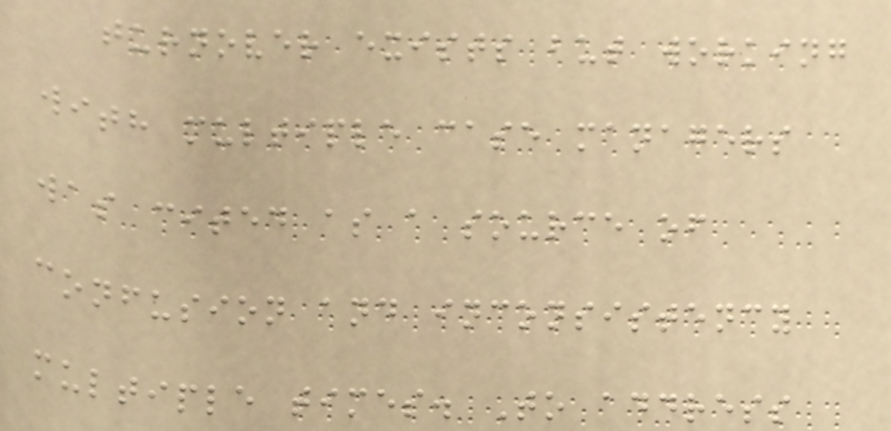turnover exists but working
with multiple case managers
was cited as a source of
confusion and inconsistency
multiple times. To address
